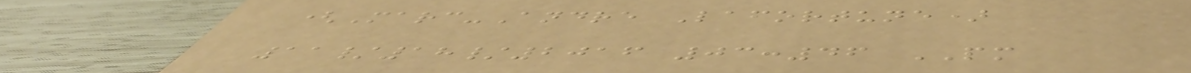(Marc-Andre Lafortune)
11/18/2016 03:46 PM
